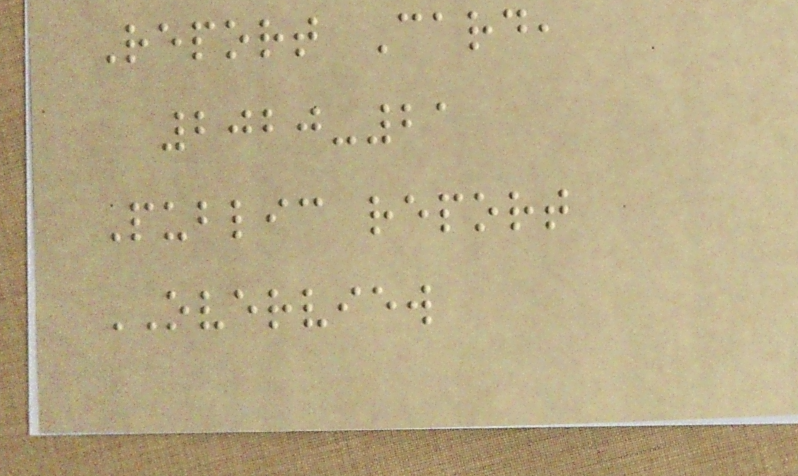Report Card,
2020-21
Public report
OVERVIEW
